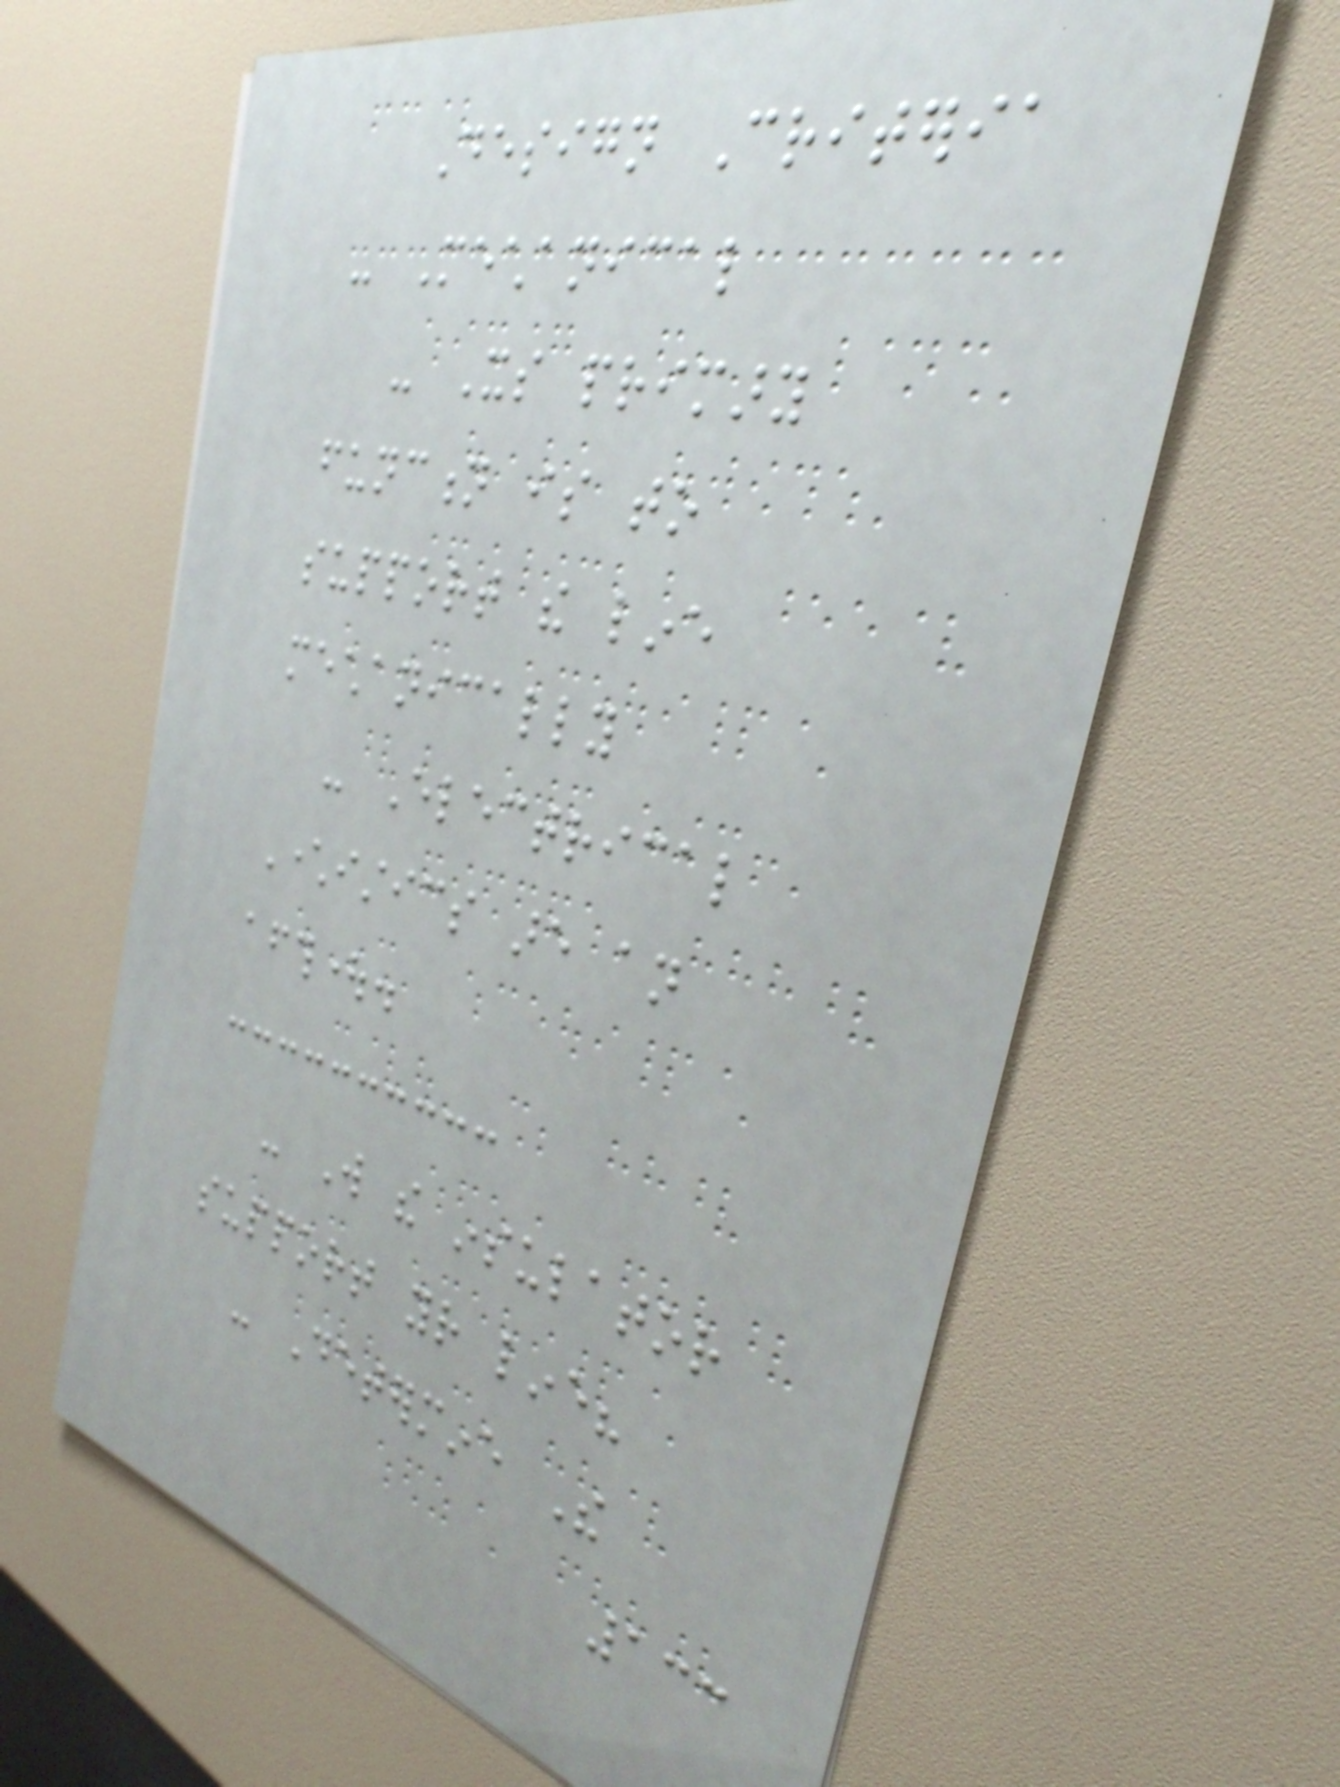Design Criteria
- Mechanical
- Its primary
function is to
support the line
mechanically
- Electrical
Characteristics are an
afterthought.
- Will the insulator
support your line?
- Determine The
133
